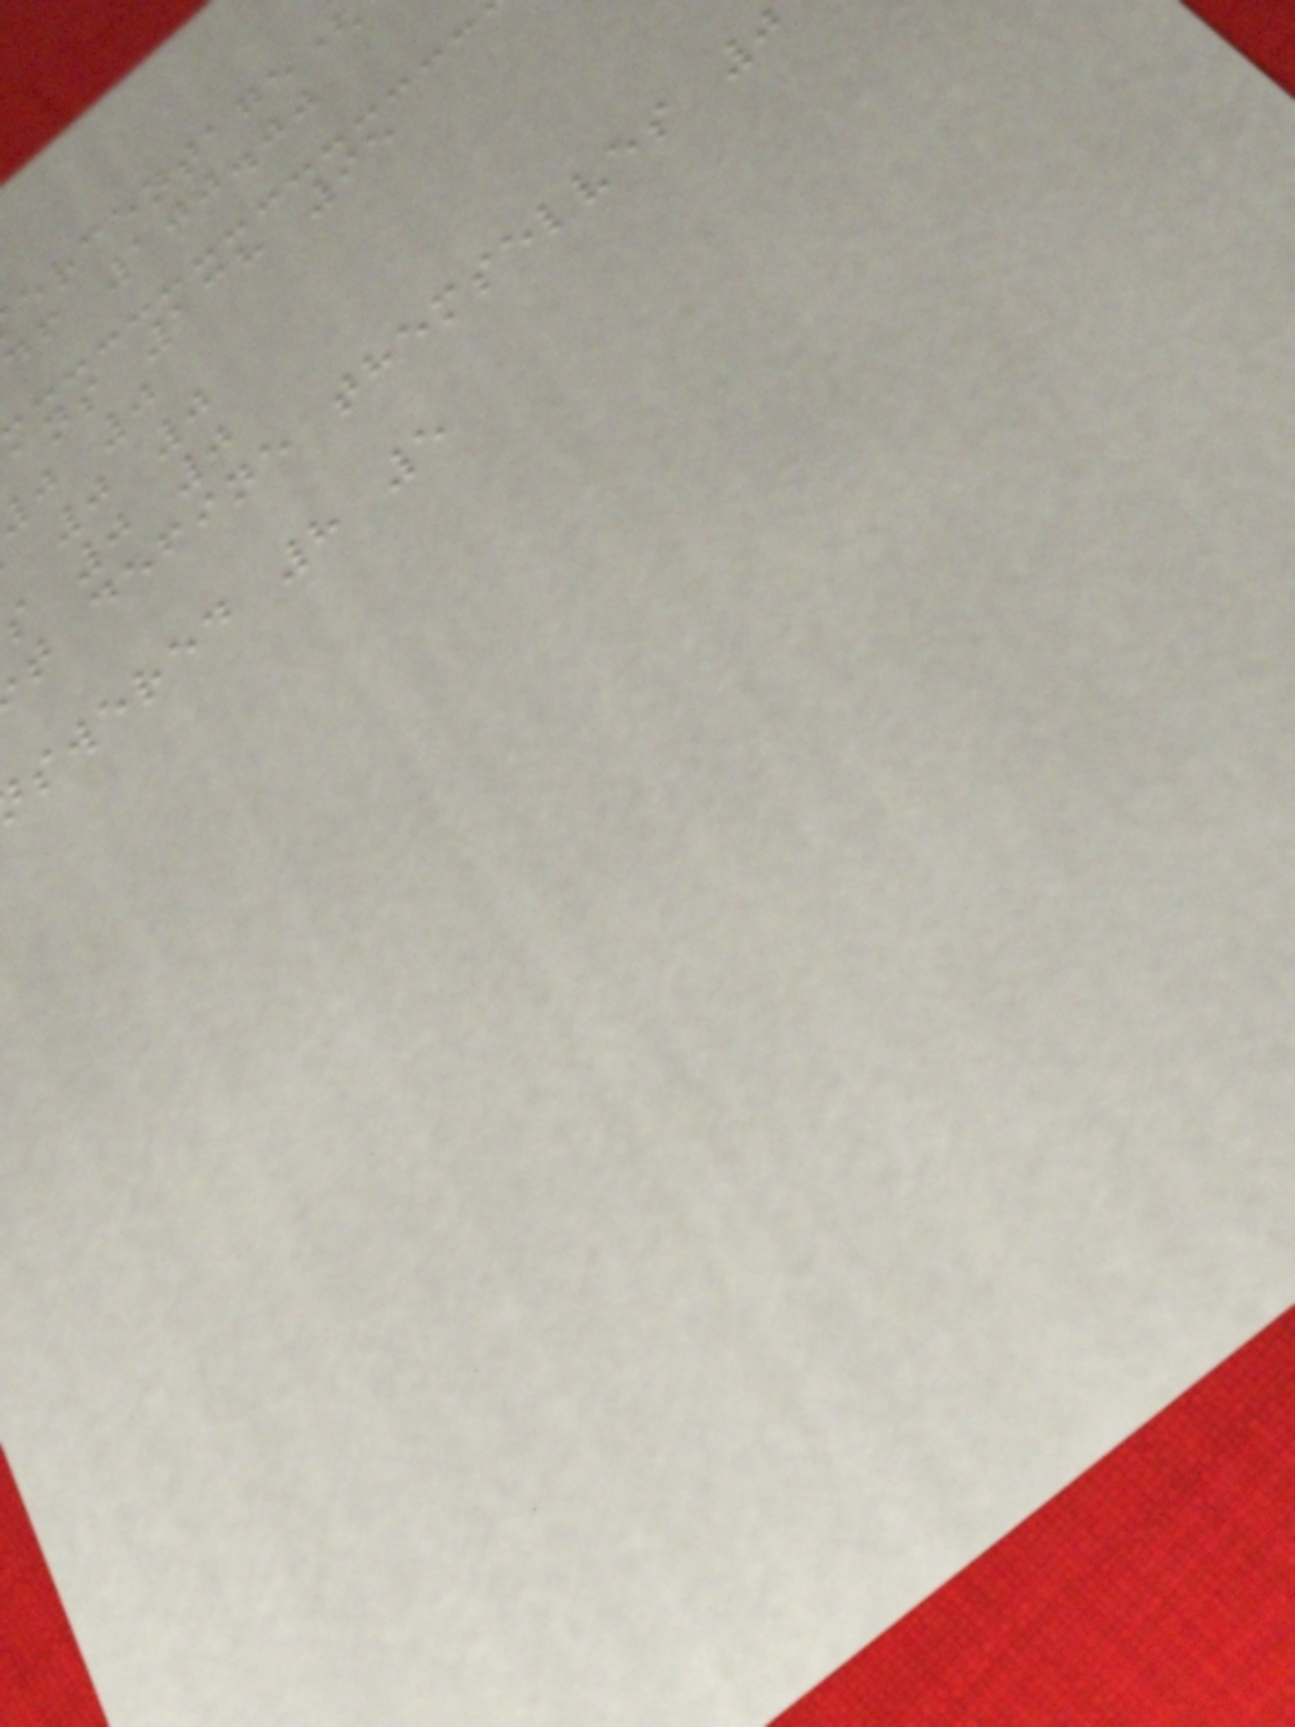df 100.00
ans 138 95
j 0
0 0
s 0 0
t define themselves 0
swered 8 5
